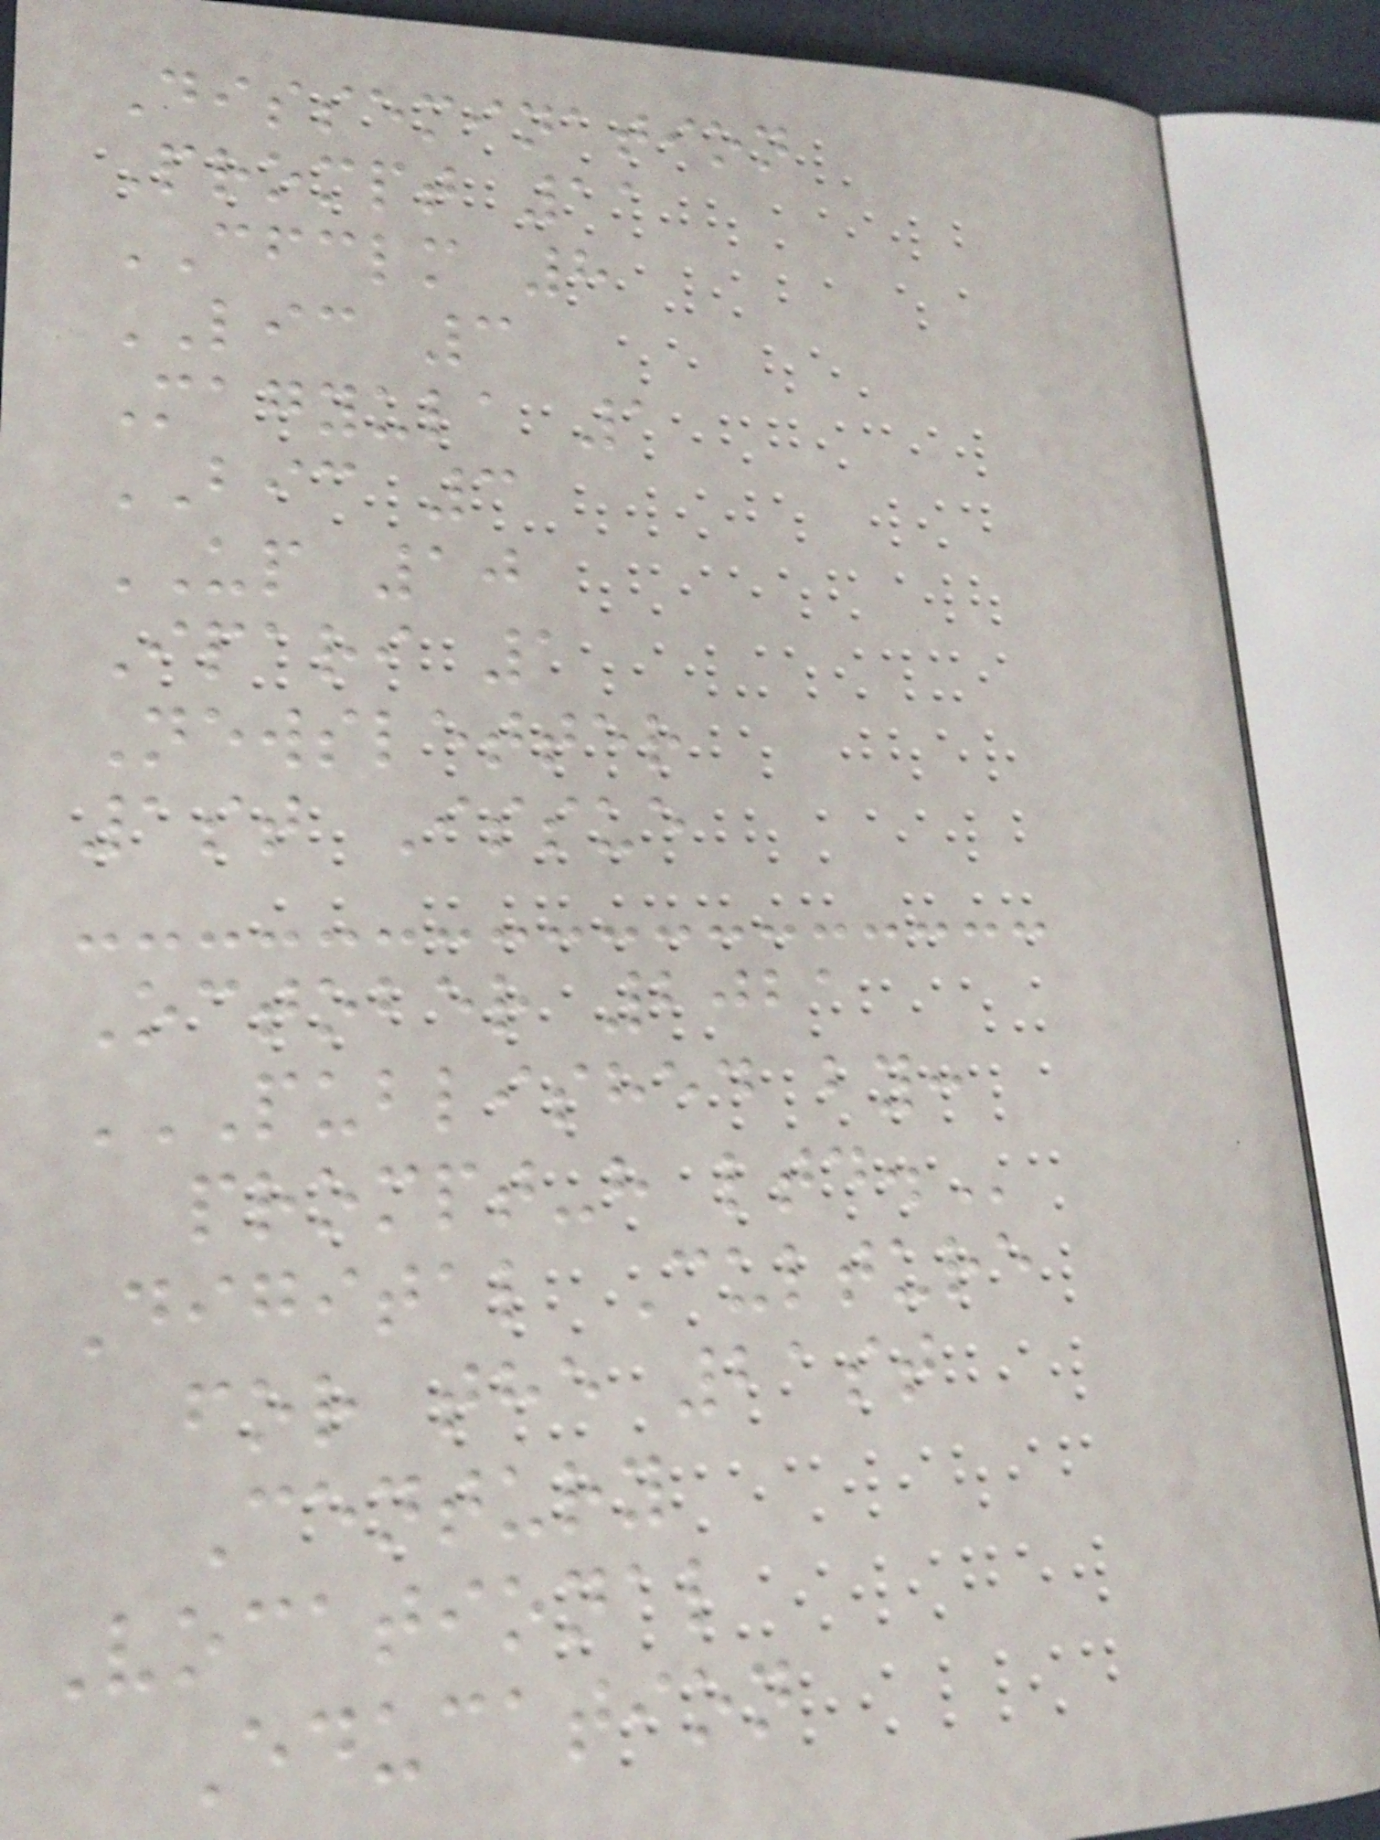Dissemination
Prompt 11
CFCLM 8
LIC 3
Magyula 1
BIC 3
UP 10
Ipari 1
Newsletter
1st Issue
October 2021
PUBLISHED BY:
PROMPT-H LTD.
Digital Culture
for the 21st
Century
Vocational
Education
